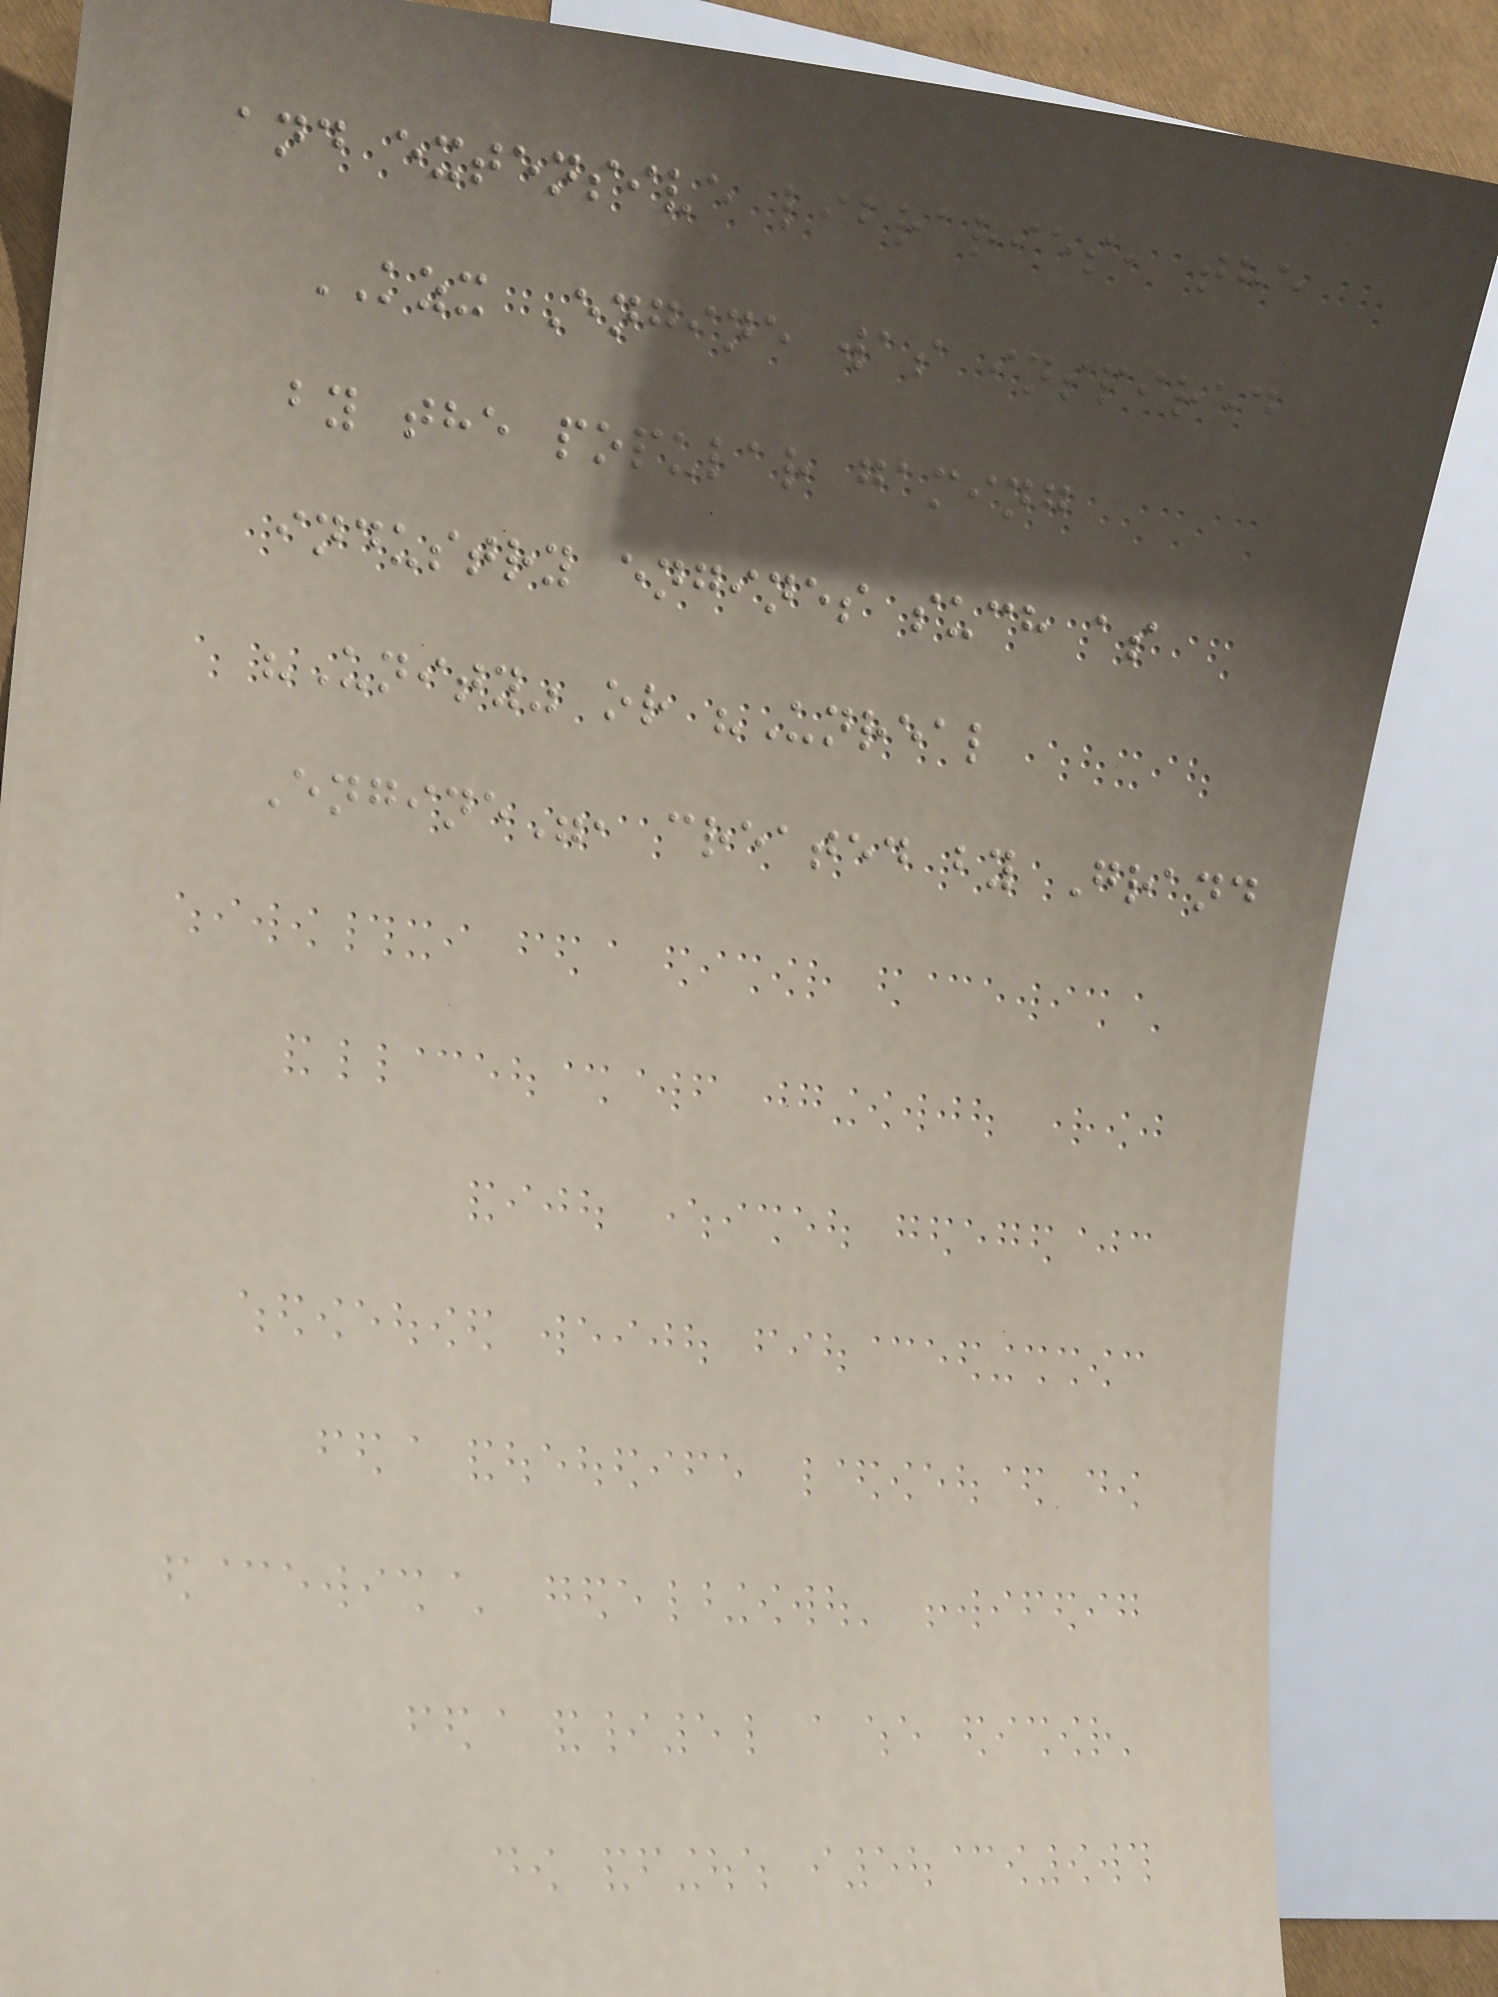and extensive libraries, the
KZX Engine was inspired
by the popular gaming
industry engines such as
"Unity" or "Unreal
Engine", created by Grand
